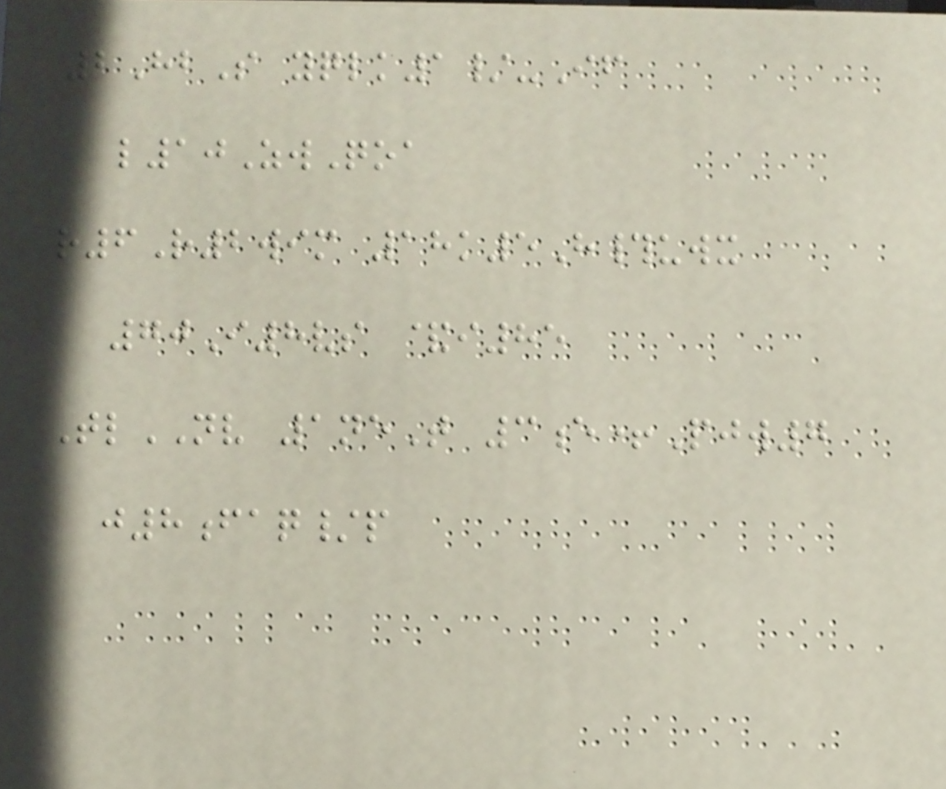2HbS yqlk1/-If
l10ZwQoa
r6R2wim 18k5H#uwx
70I8vs &i85
TlNV 1neT 3e+Pjw7
j8faq/p
